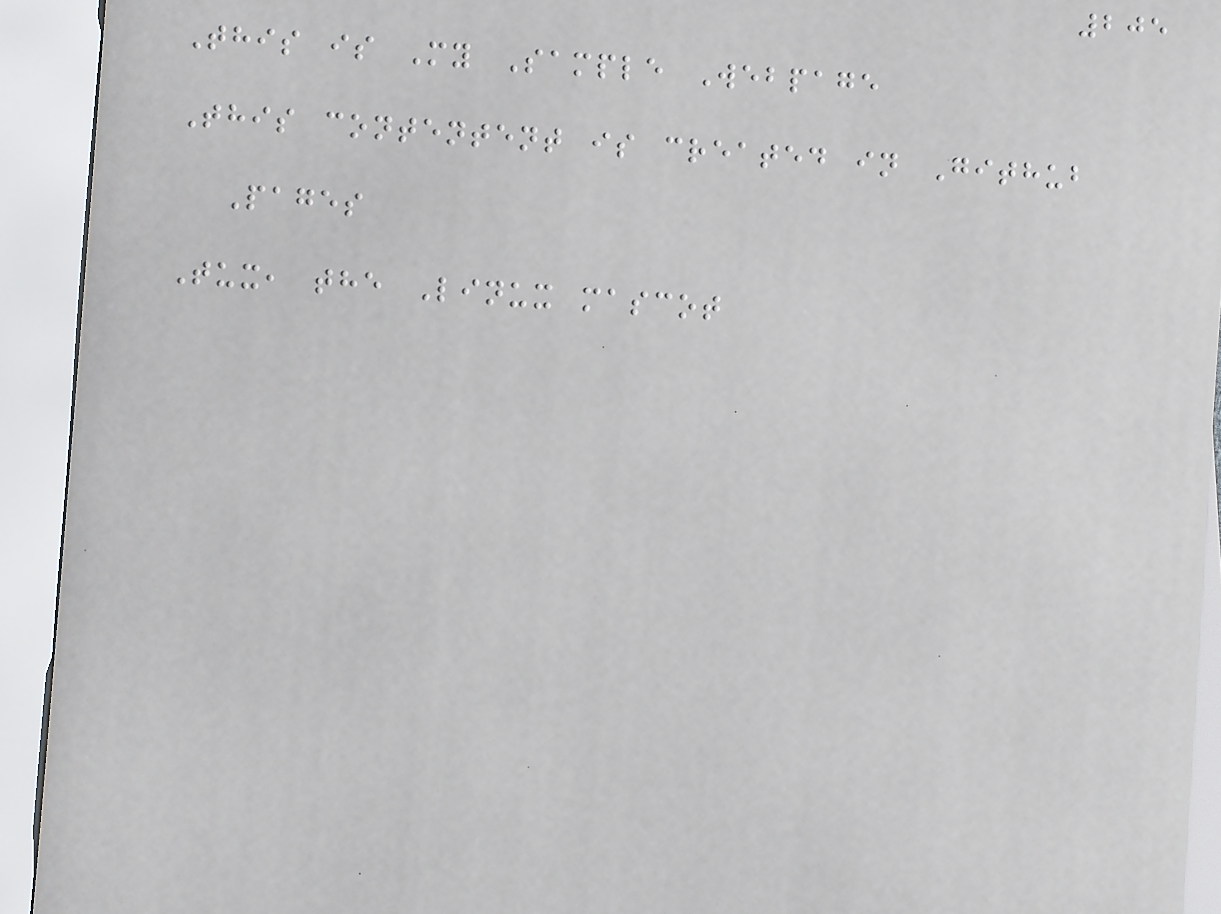205
This is My Sample Webpage
This contentent is created in Github
Pages
Tux, the Linux mascot
